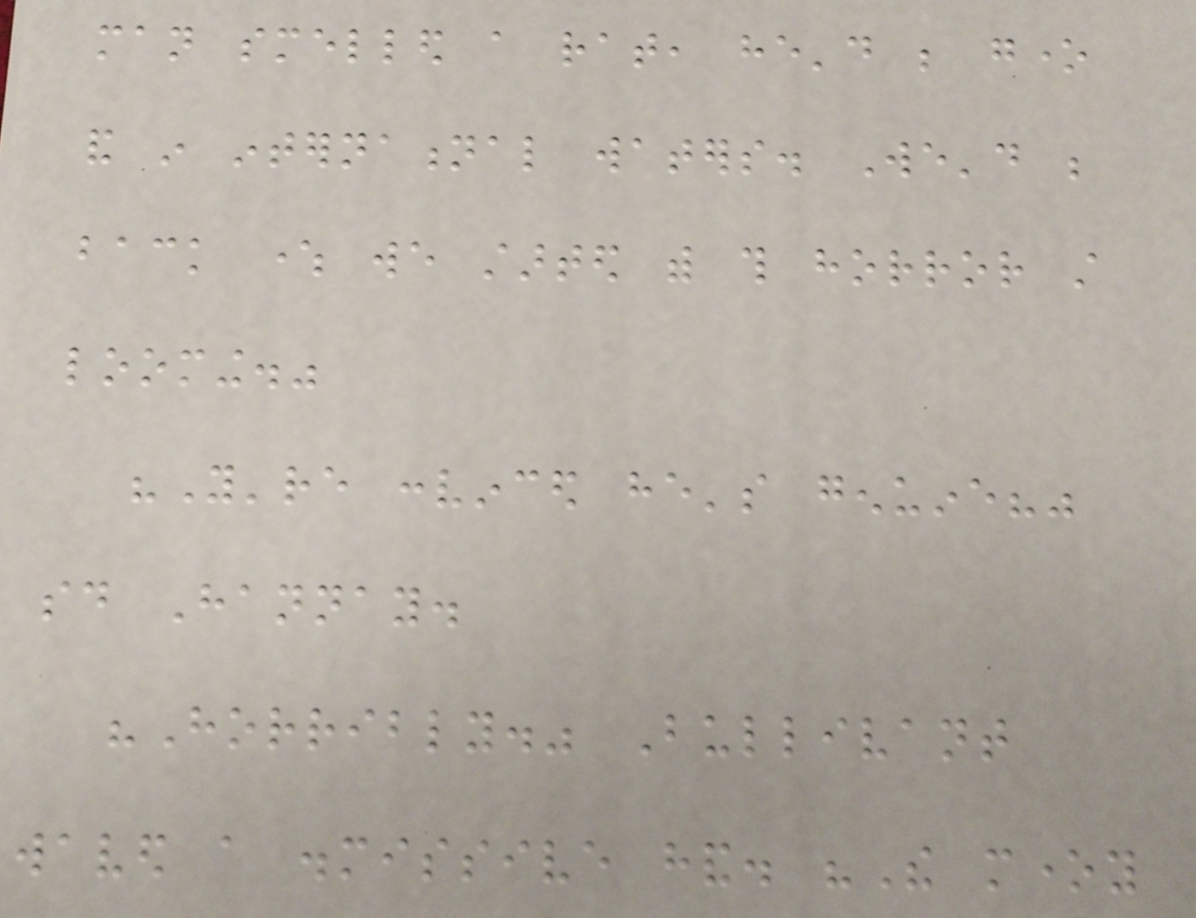man smelled a rat, he'd be gone
and in international waters. We'd be
back where we started with this horror still
looming."
"You're convinced he's genuine?"
said Hannay.
"Horribly." Bullivant
waved a dismissive hand. "The money
